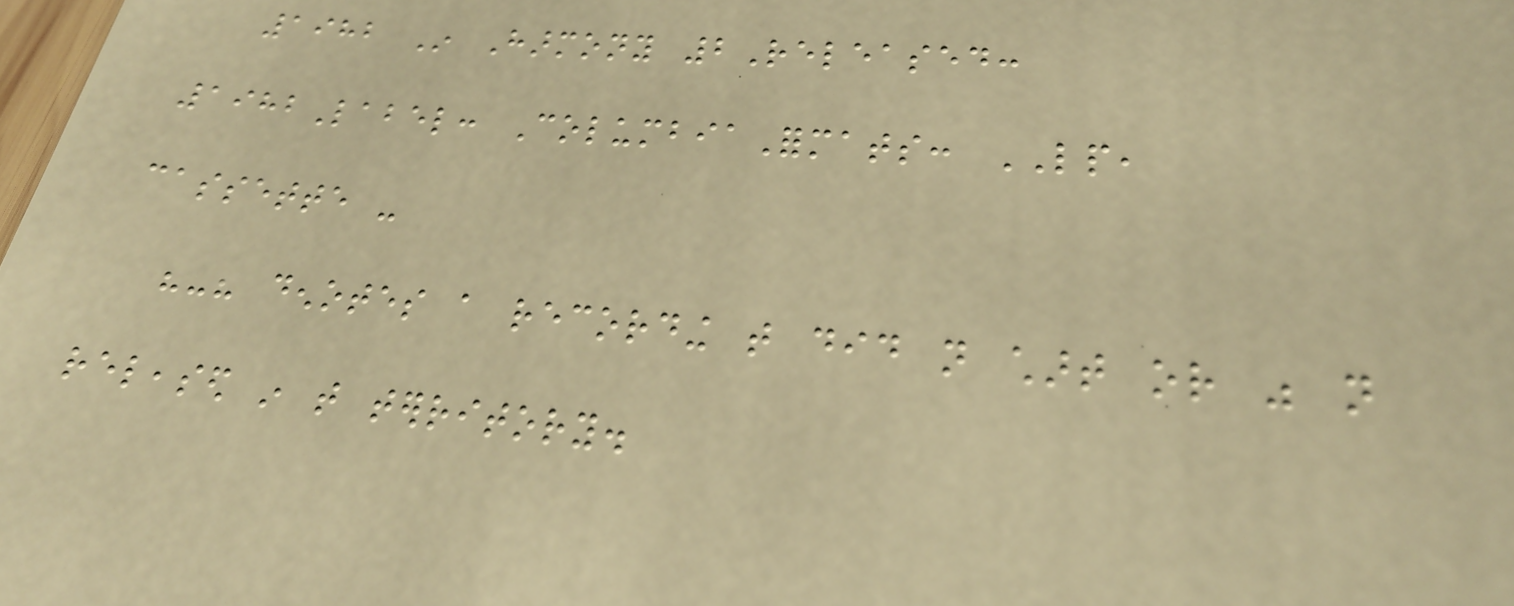1982 In Harmony 2Released:
1982Label: ColumbiaFormats: LP,
cassette -
"-" denotes a recording that did not chart or was not
released in that territory.
